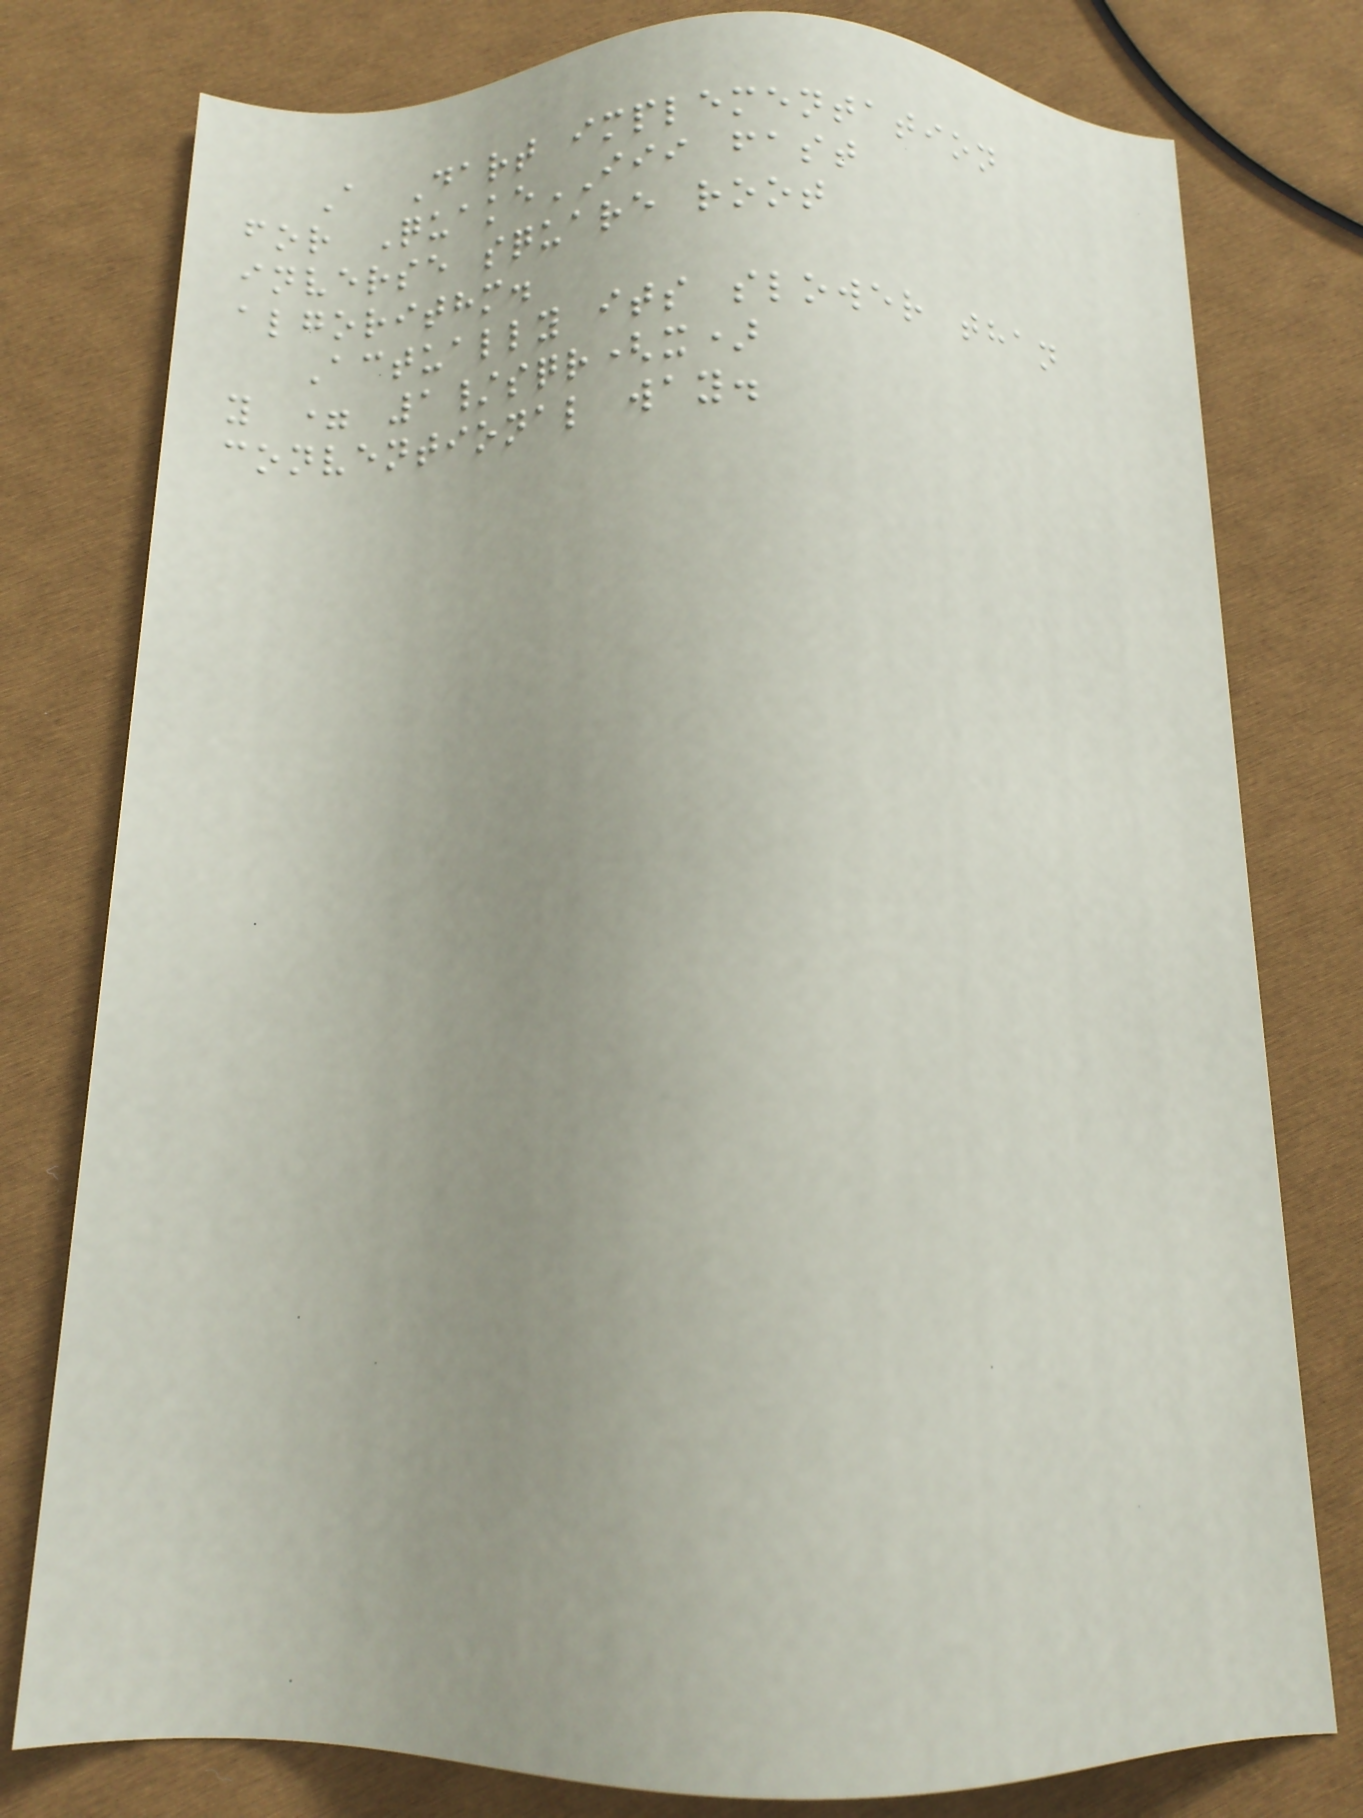A Dart implementation
for QuakeIII fast
inverse square root
algorithm.
Actually its slower than
y = 1/sqr(x)
conventional way.
